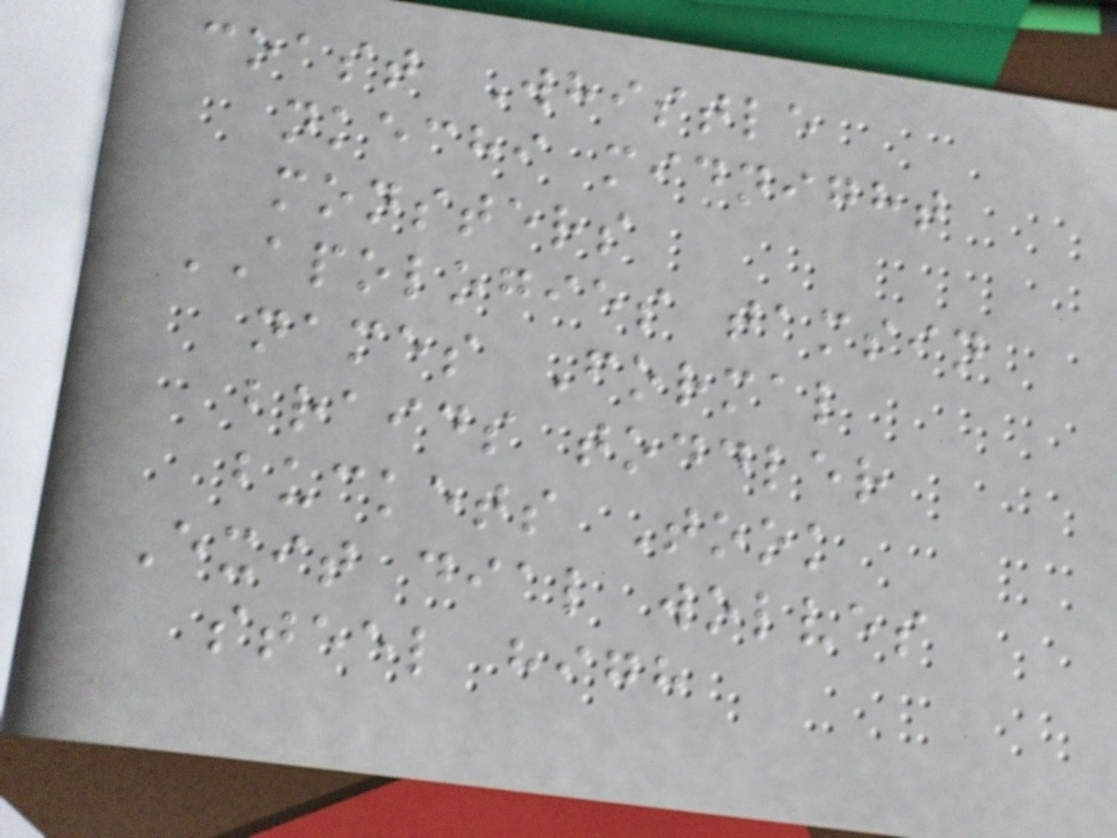coast Whistle
nkechi midnight
monsters
APOLOGIES tamsin
names Formal
braids toddler
buckets Took
Exit dial wolves
steel high
